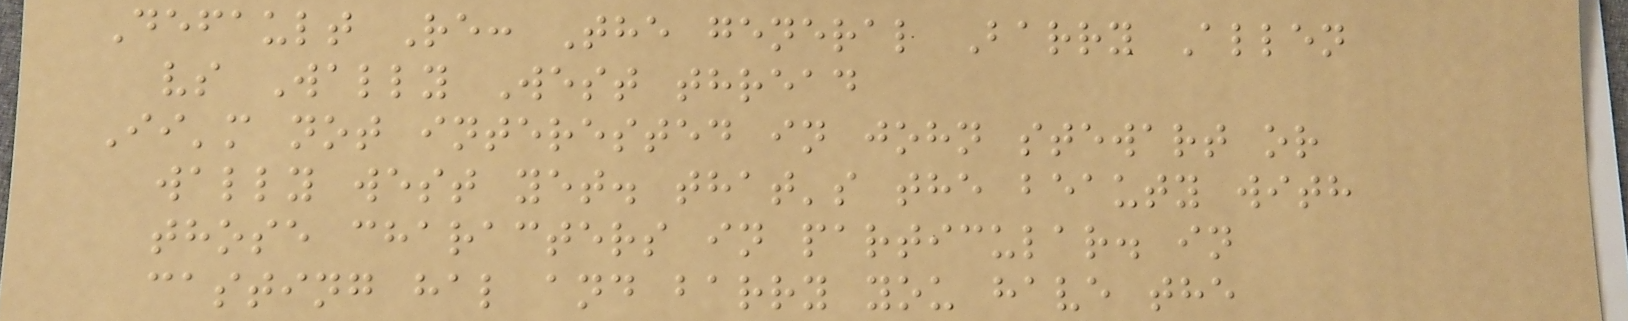Default Re: The general Barry Allen
vs Wally West thread
Ii'm not interested in john stewart or
wally west yet. that's the beauty with
those characters in particular. in
casting hal and barry you have the
